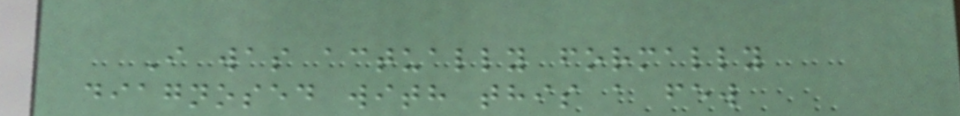I was actually formally
diagnosed with this a few
